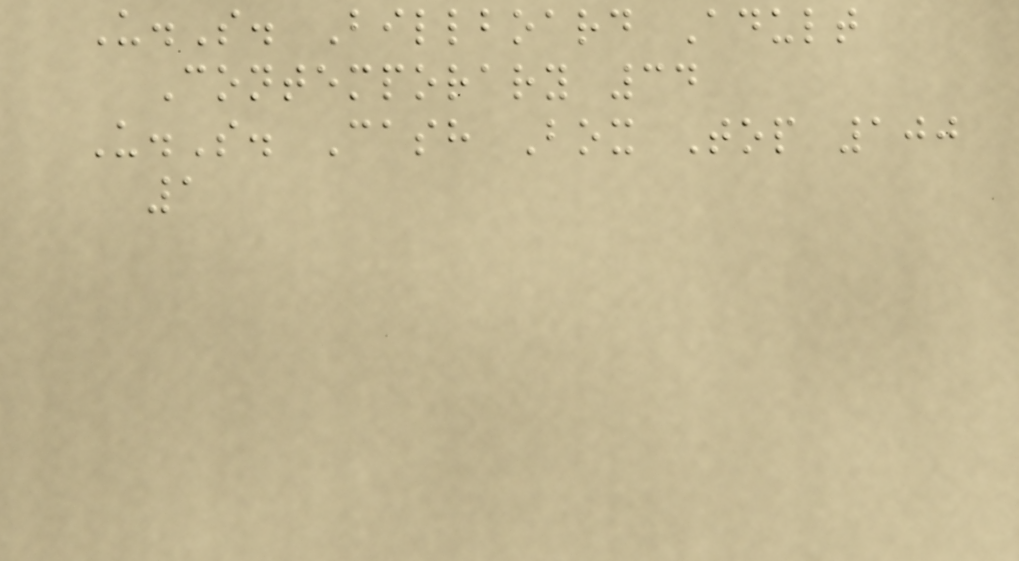U.S. Billboard Adult
Contemporary 34
U.S. Cash Box Top 100
1
